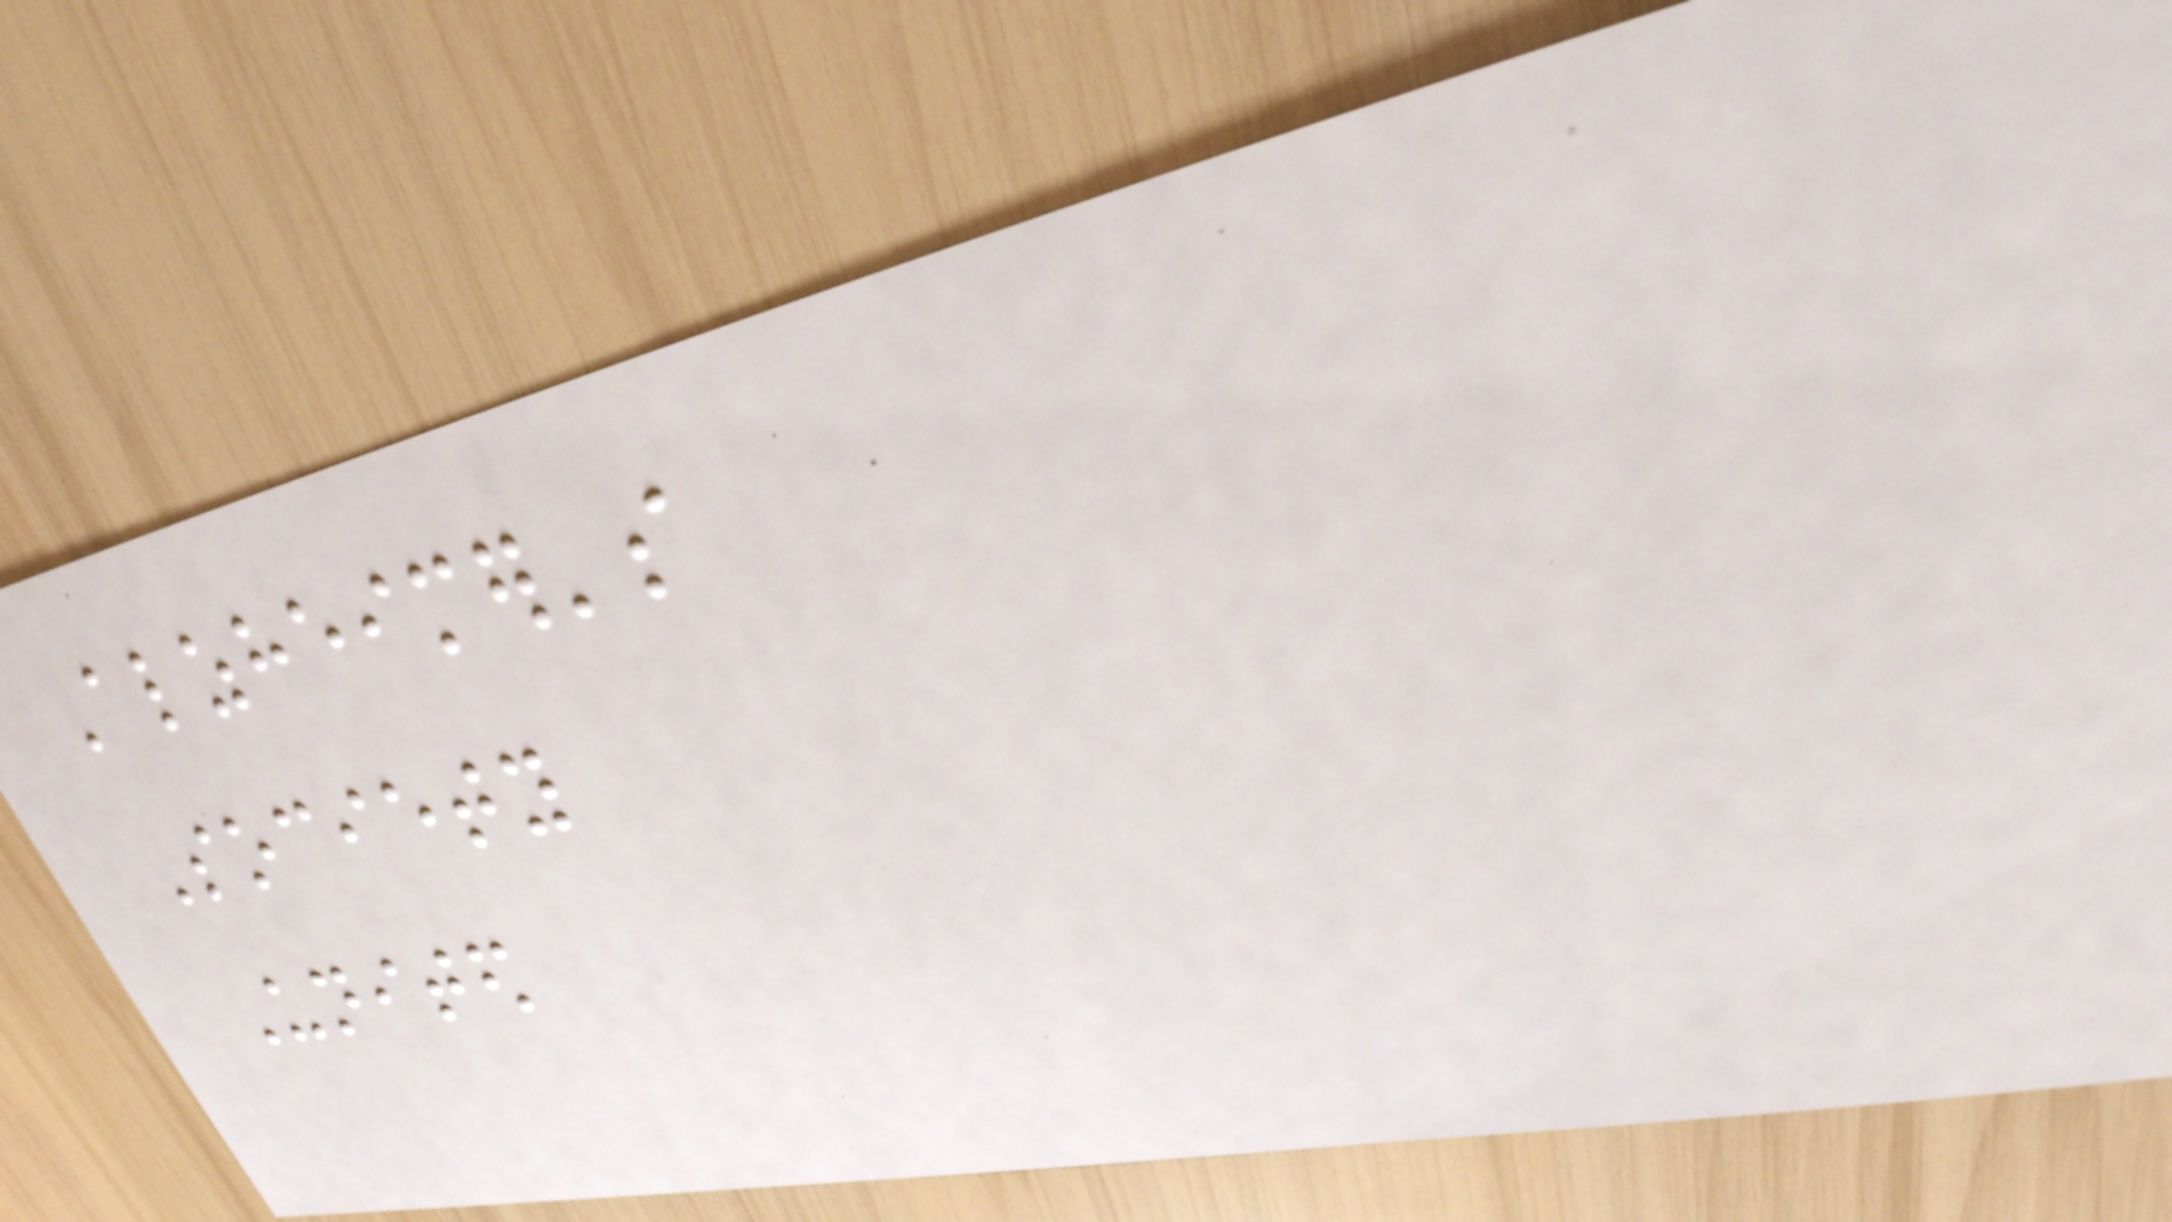Alzheimer's
Society
United
